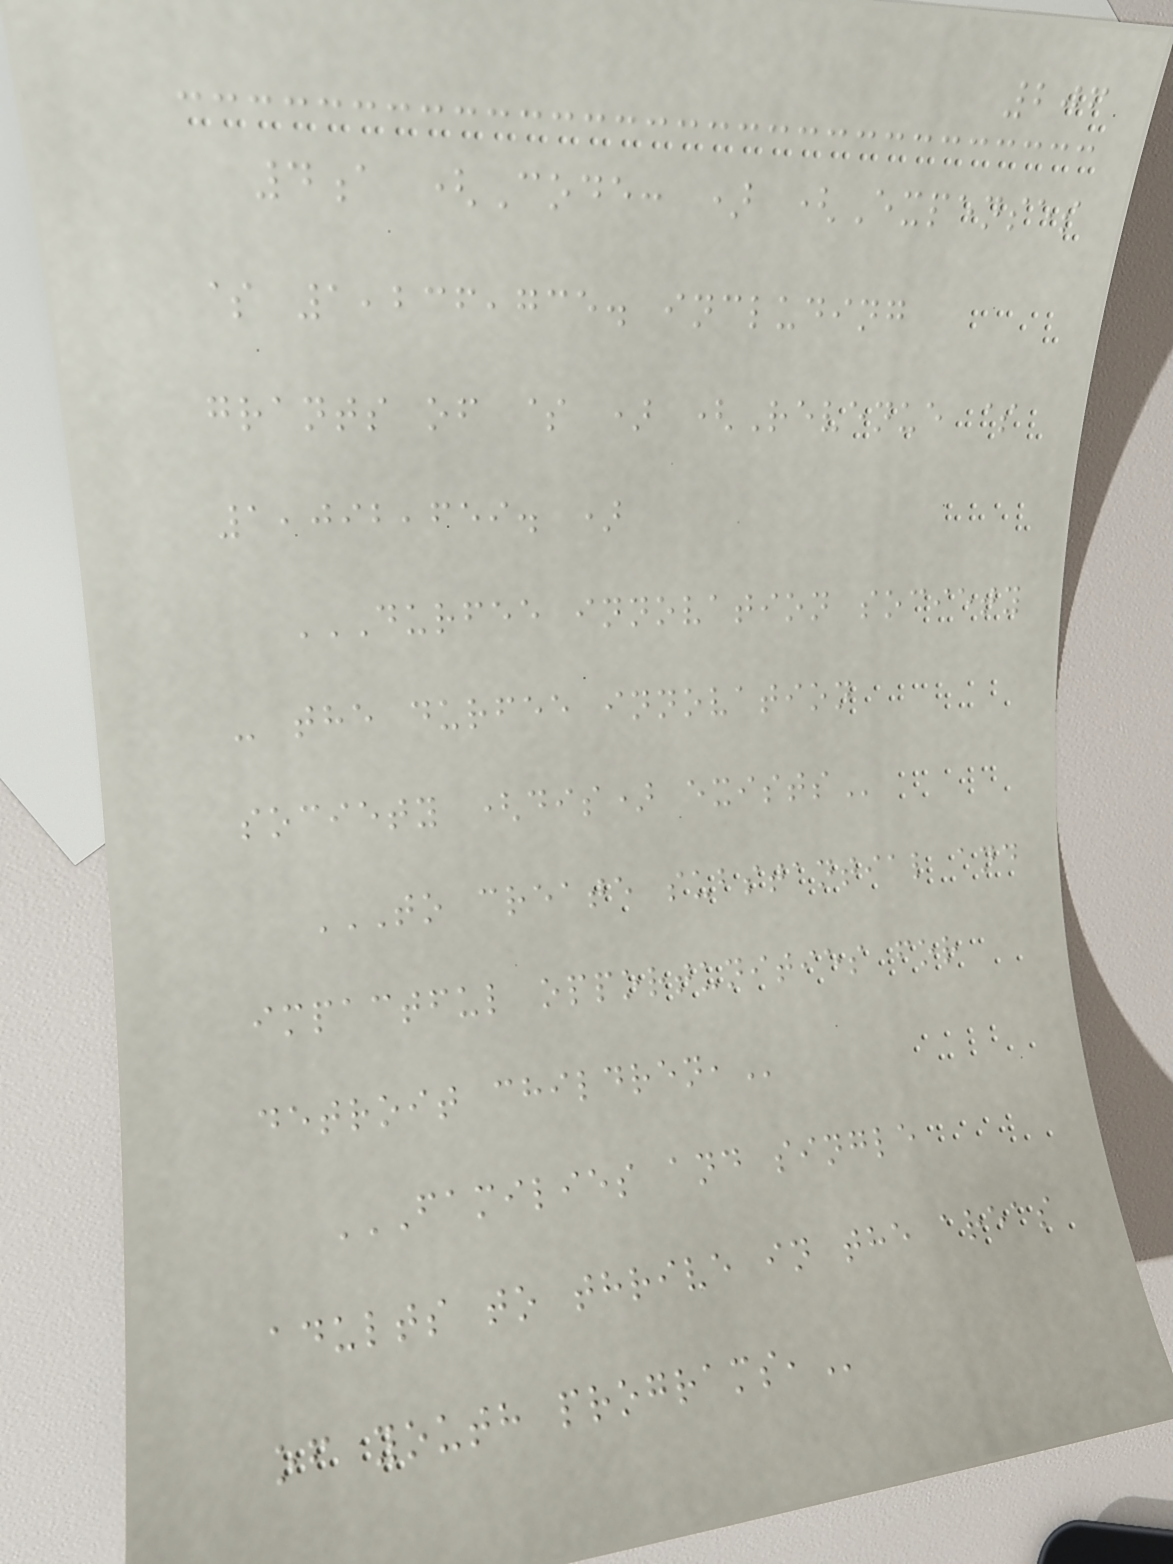206
4a (Code: ) (Expenses
$ 1,236,735. including
grants of $ ) (Revenue $
1,092,659. )
DURFEE INNOVATION SOCIETY
- THE DURFEE INNOVATION
SOCIETY (DIS) EXISTS
TO CREATE SUBSTANTIAL AND
IMPACTFUL OPPORTUNITIES FOR
DETROIT CHILDREN,
FAMILIES AND SINGLE
ADULTS TO THRIVE IN THE AREAS
OF YOUTH PROGRAMS,
